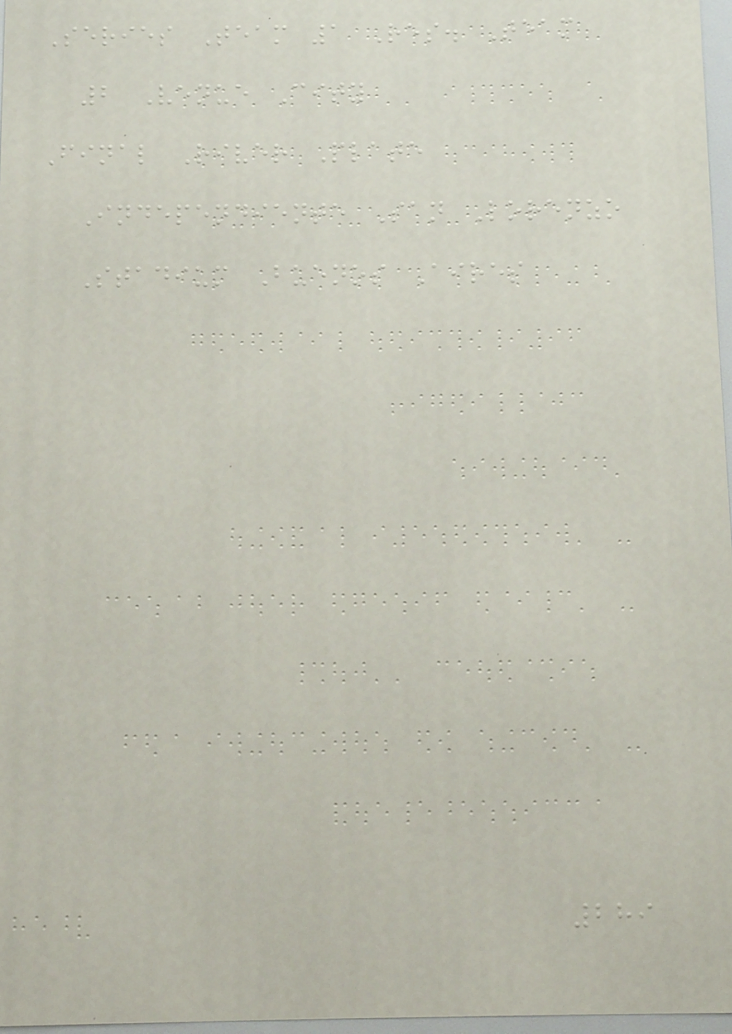Series Team 1 Res. Team
2 Venue City
Final River Plate
Independiente San Lorenzo
Stadium Buenos Aires
289
